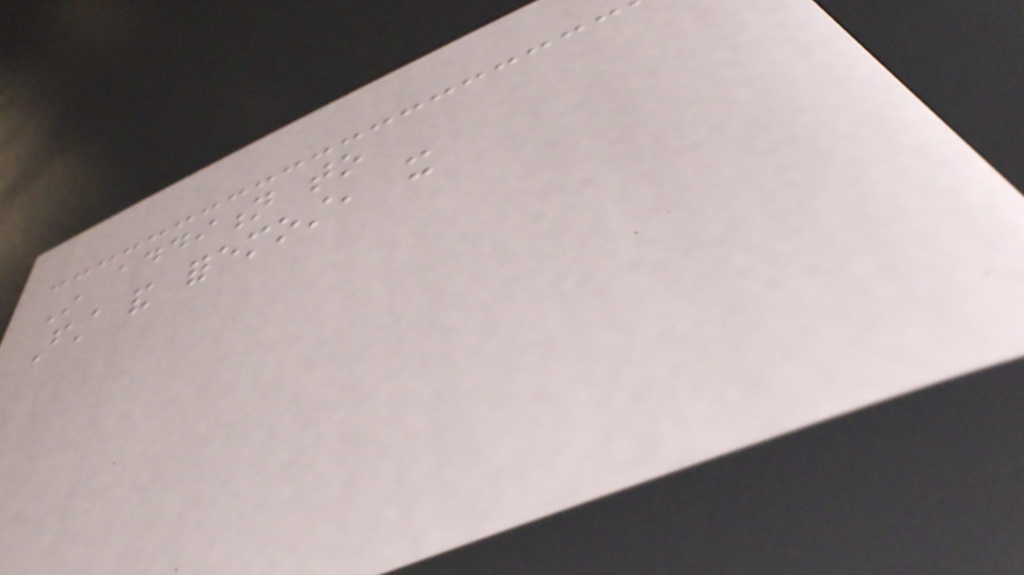In addition to
First and foremost, it
